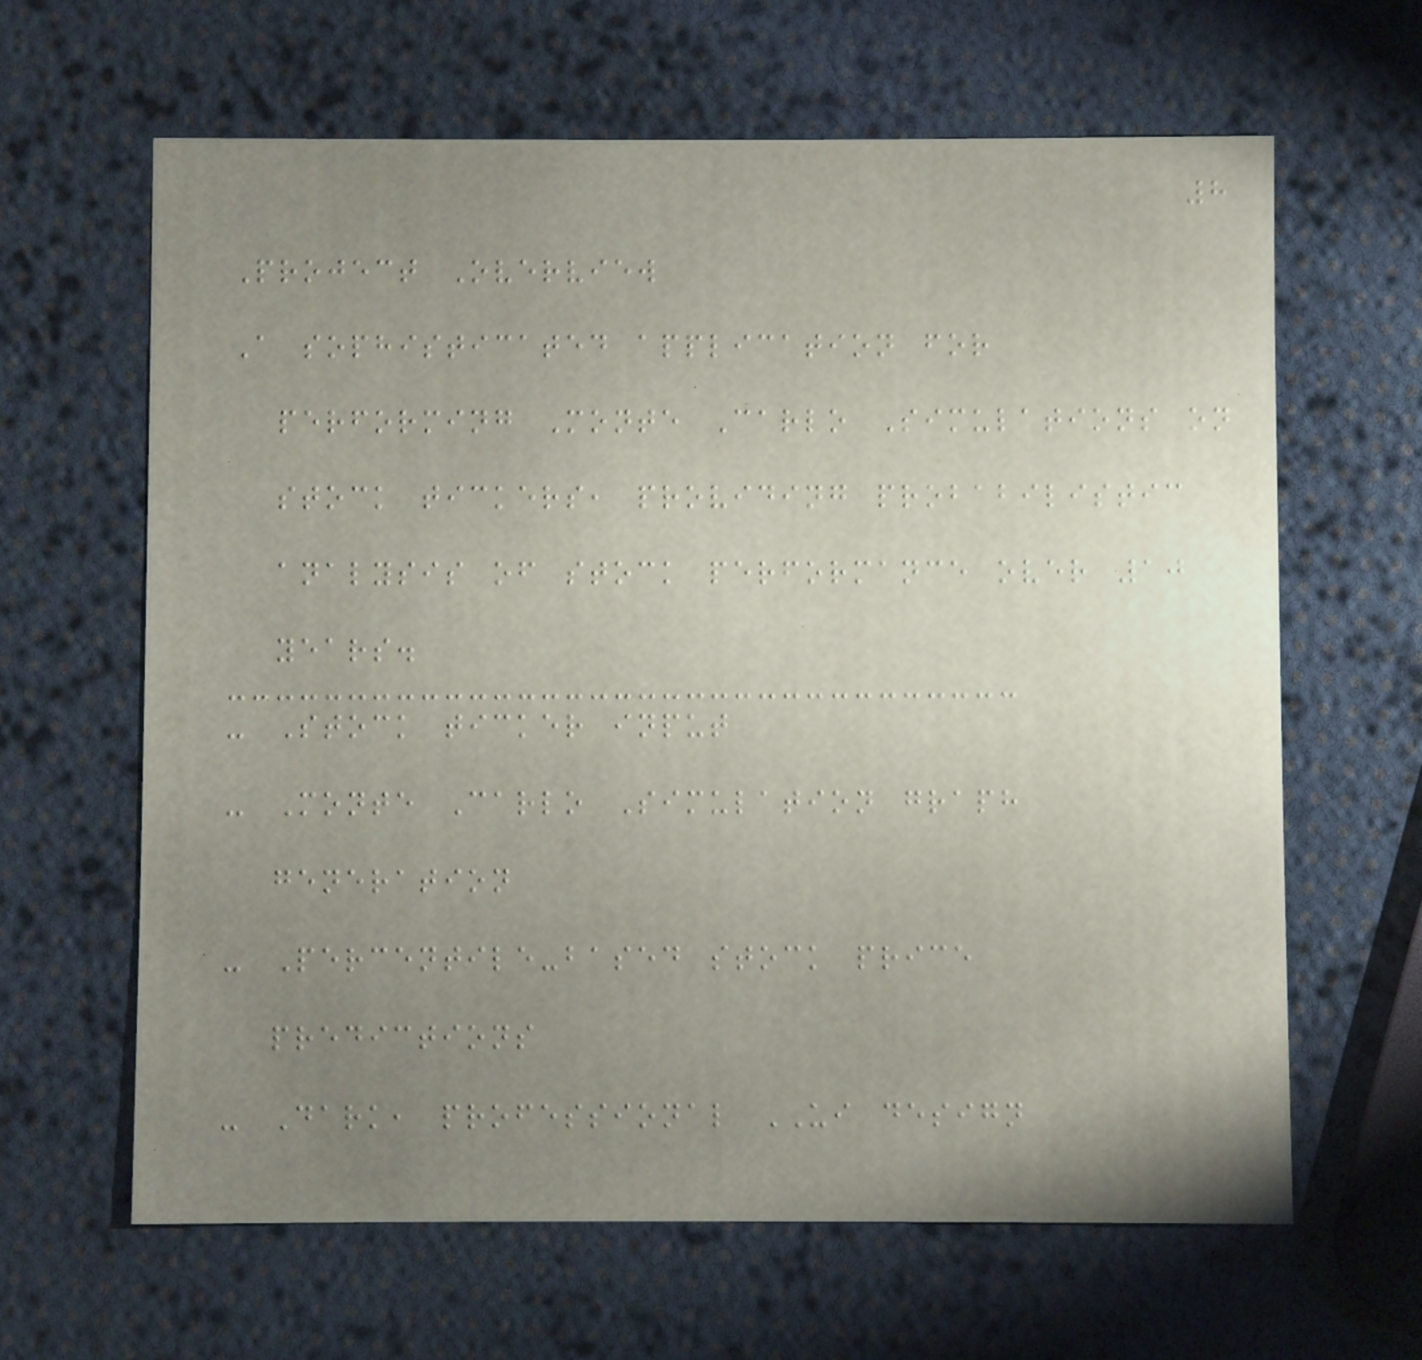8
Project Overview
A sophisticated application for
performing Monte Carlo Simulations on
stock tickers, providing probabilistic
analysis of stock performance over 10
years.
- Stock ticker input
- Monte Carlo Simulation graph
generation
- Percentile-based stock price
predictions
- Dark, professional UI design
